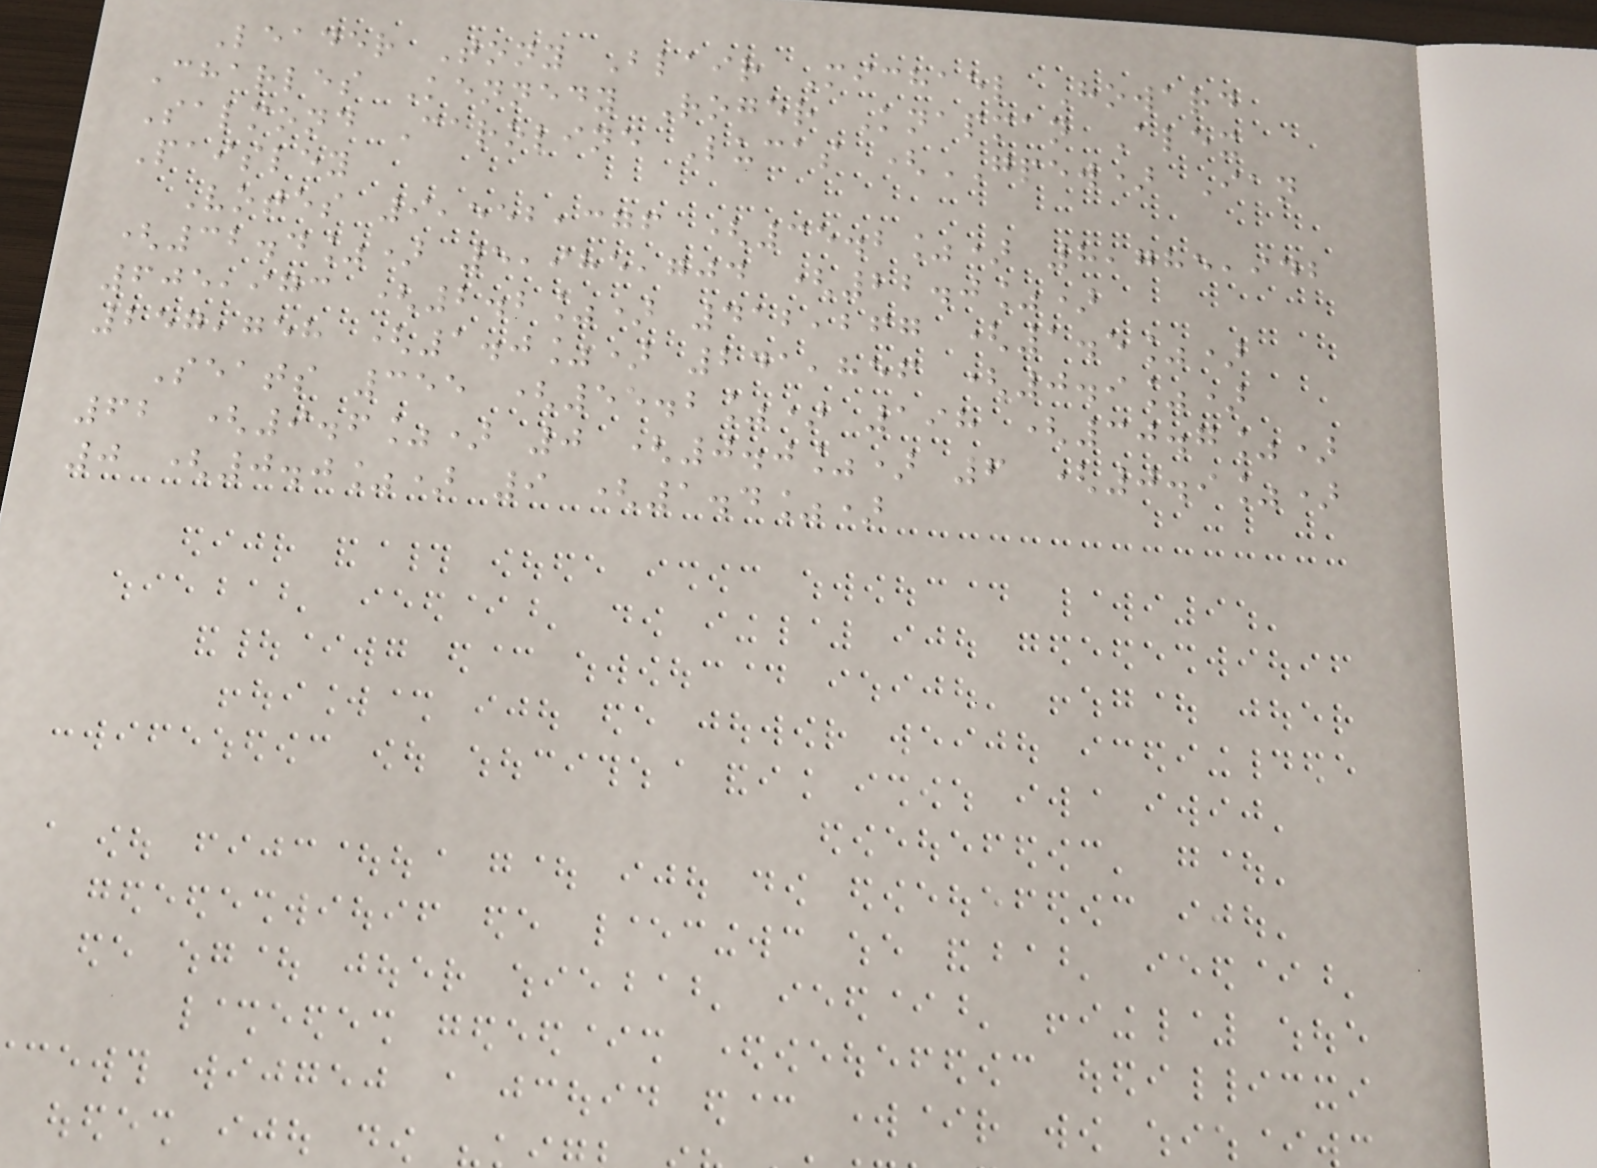Leader Tony Blair Michael Howard
Charles Kennedy Roger Knapman Alex
Salmond Caroline Lucas (GPEW) Ian
Paisley
Votes 9,552,376 (35.2%) 8,785,942
(32.4%) 5,985,704 (22.0%)
605,973 (2.2%) 412,267 (1.5%)
257,758 (1.0%) 241,856 (0.9%)
Seats 355 (55.2%) 198 (30.7%)
62 (9.6%) 0 (0.0%) 6 (0.9%)
0 (0.0%) 9 (1.4%)
